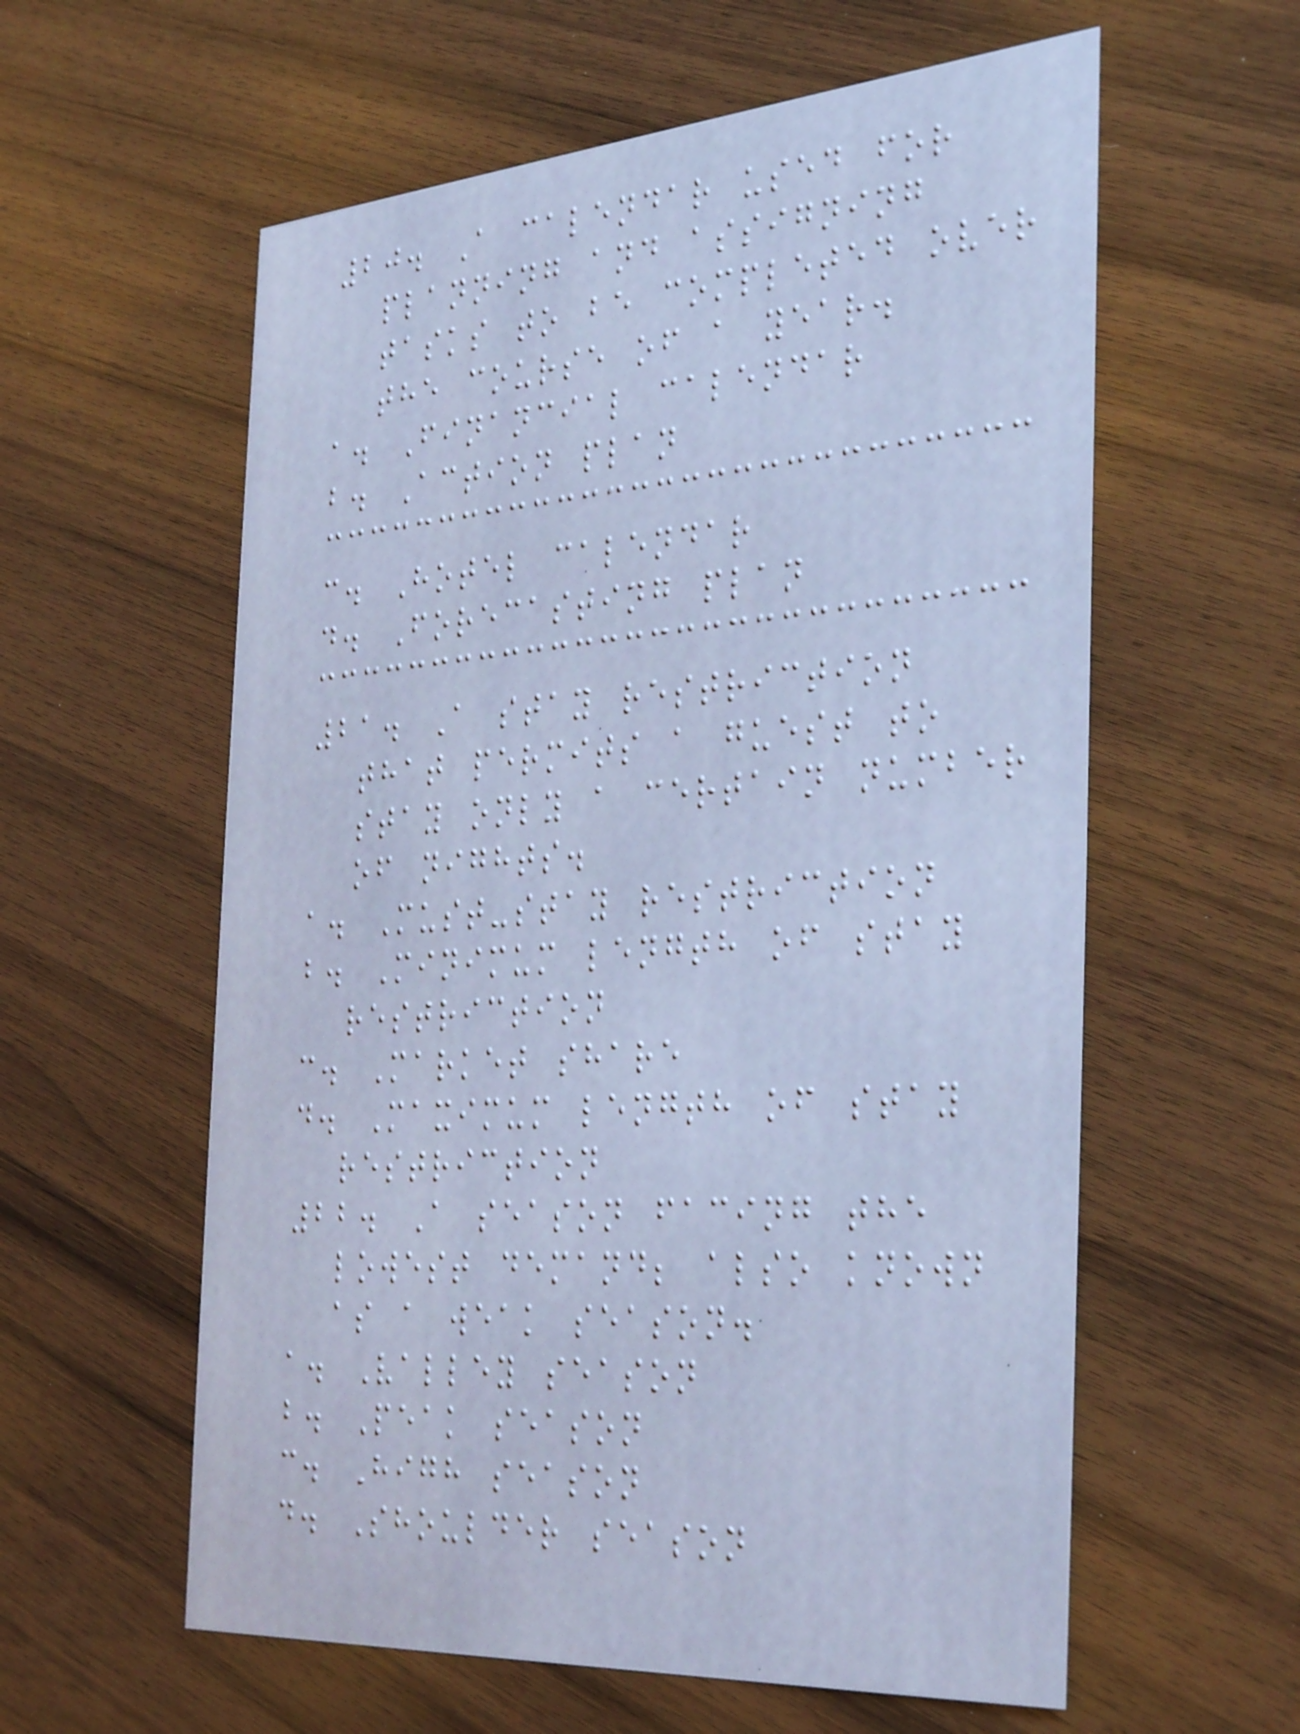20. A calendar used for
planning and assigning
tasks to be completed over
the course of a year.
a. Financial calendar
b. Action plan
c. Hotel calendar
d. Forecasting plan
21. A stay restriction
that permits a guest to
stay only a certain number
of nights.
a. Must-stay restriction
b. Minimum length of stay
restriction
c. Market share
d. Maximum length of stay
restriction
22. A season facing the
lowest demand; also known
as a weak season.
a. Valley season
b. Peak season
c. High season
d. Shoulder season
